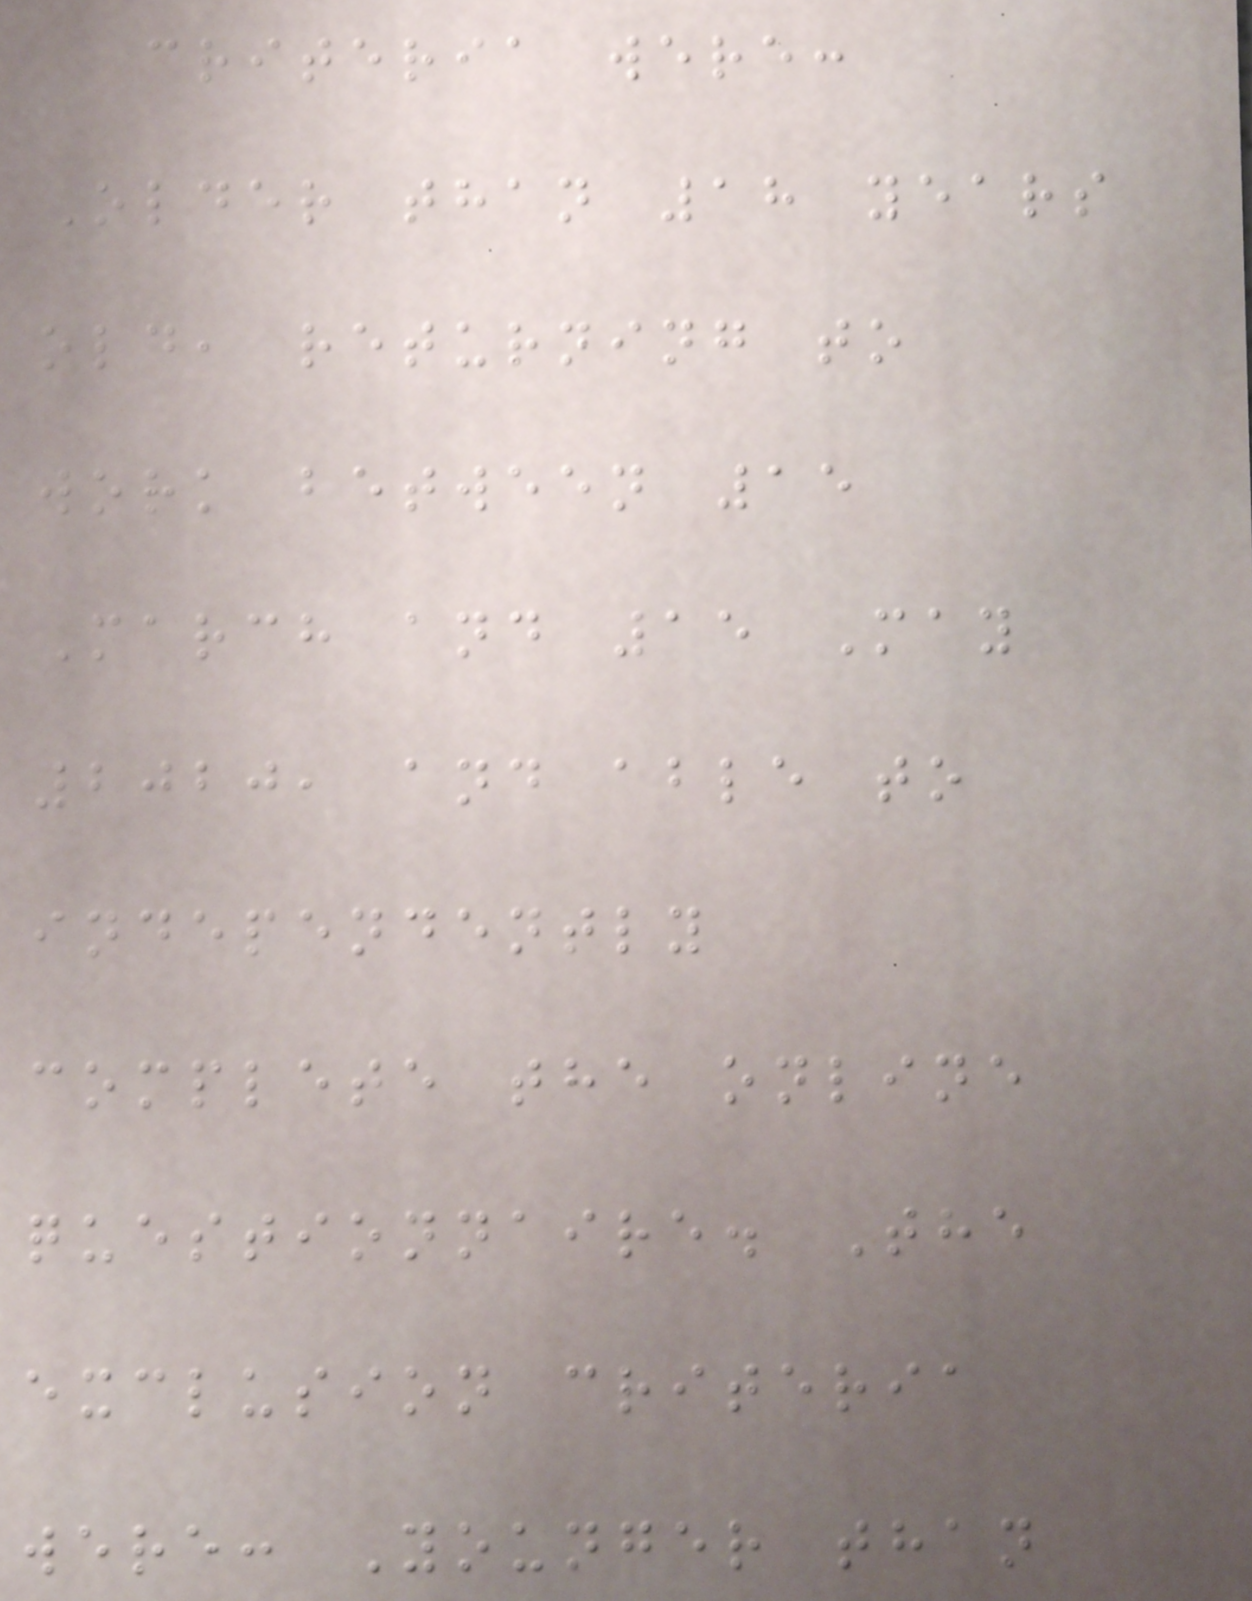criteria were:
Older than 18 years
old, returning to
work between 15
March and 15 May
2020, and able to
independently
complete the online
questionnaire. The
exclusion criteria
were: Younger than
